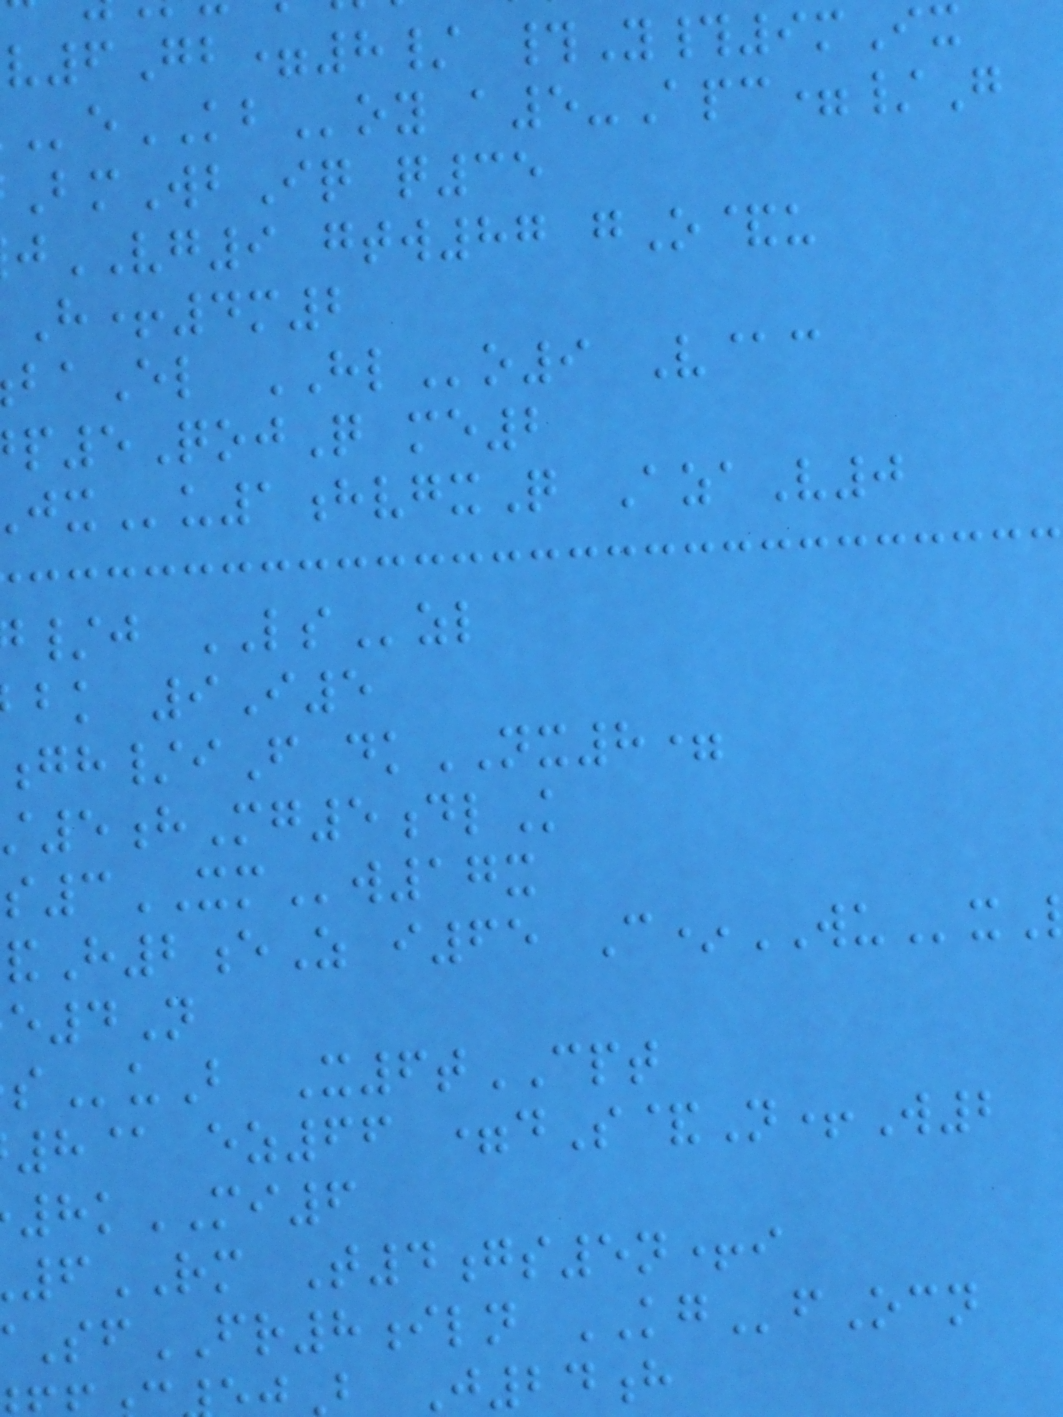v6Gb=8/ #Y#9mIx
eKBoy a5-Apc=/G
BmWbIq q35
VG9 gtw87 gO&u
H+4m2
baEl HLo9 V@c
p5QojQ me2
u1hvgxQ AzaV0
/j LSzl
bk 9I5
gh/iF dkNX8=
5hMg5dlK
3XMw17x
H2eZ i65 C*WUx
e4N
uB X6tCPT
8@ ez66 =dS&N+W2
8kMI6
6RM T4gs5n+i
SfFR8iln KGfOcn
b J24h
